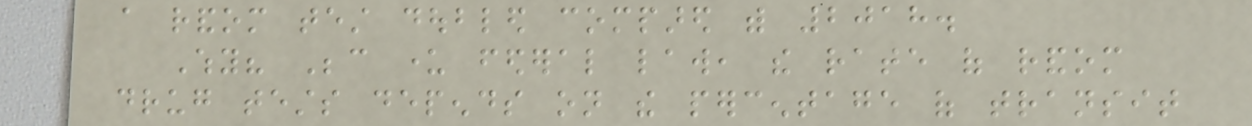a random test doubled compared with 2018.
Why? Because under federal law, the rate of random
drug tests depends on the percentage of transit
